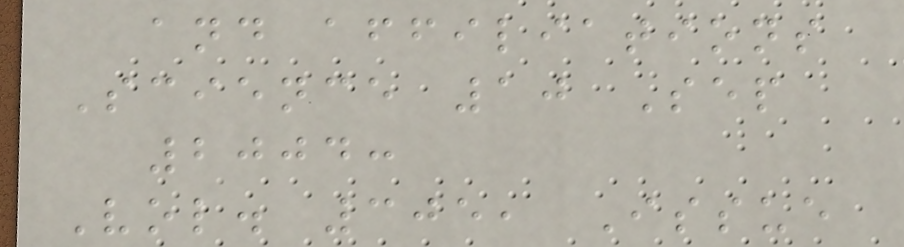and affiliations
Science 10 Sep
2004:
Vol. 305, Issue
